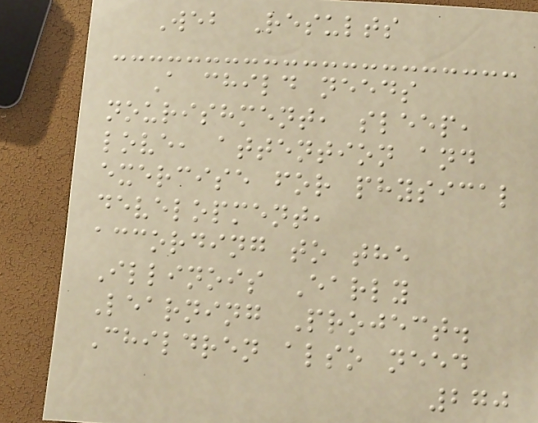Web Results
A child needs
nourishment, sleep,
love, attention and
exercise for physical
development,
according to the
Illinois Early
Learning Project.
Children also need
270
